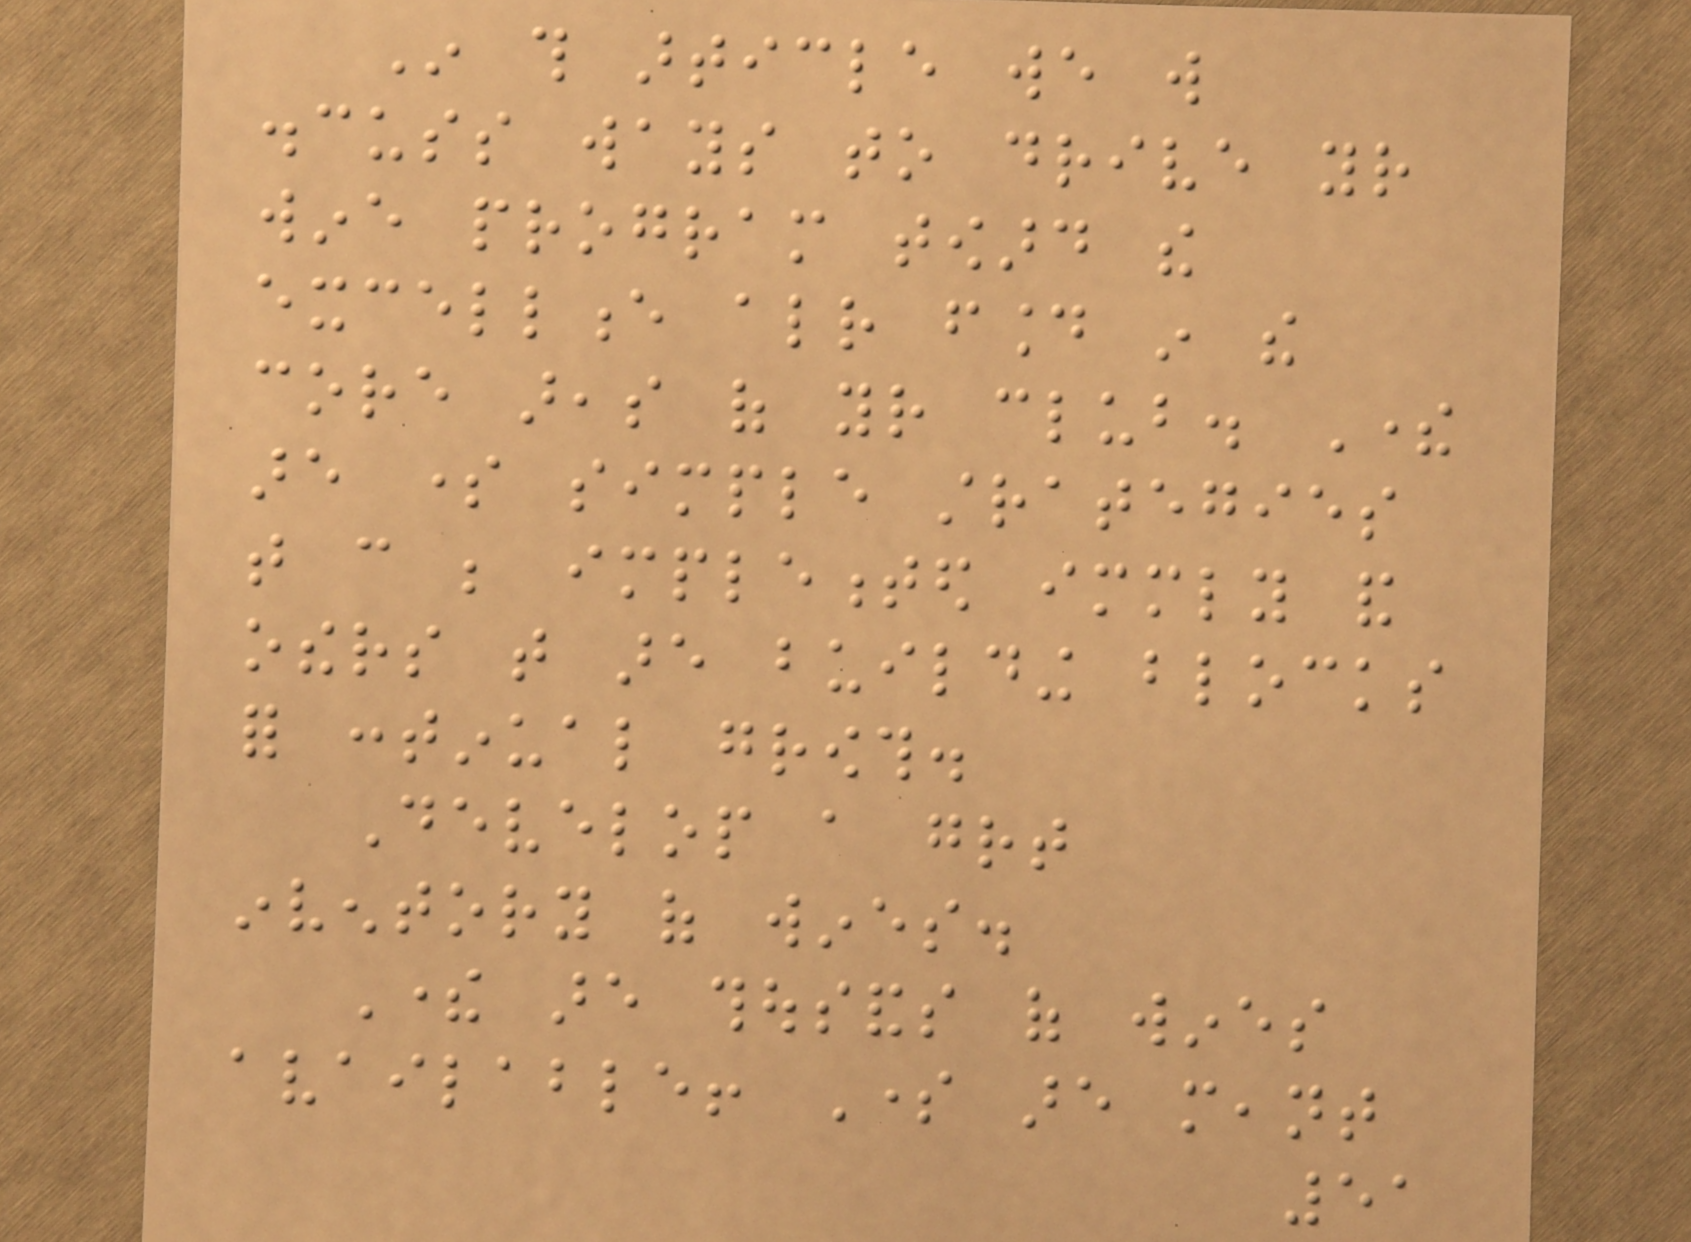In this article we will
discuss ways to drive your
wine program toward the
excellence already found in the
core areas of your club. There
are some simple strategies
that can be implemented immediately and
others that are building blocks
for continual growth.
Develop a great
inventory of wines.
There are thousands of wines
available! Some are meant
51
